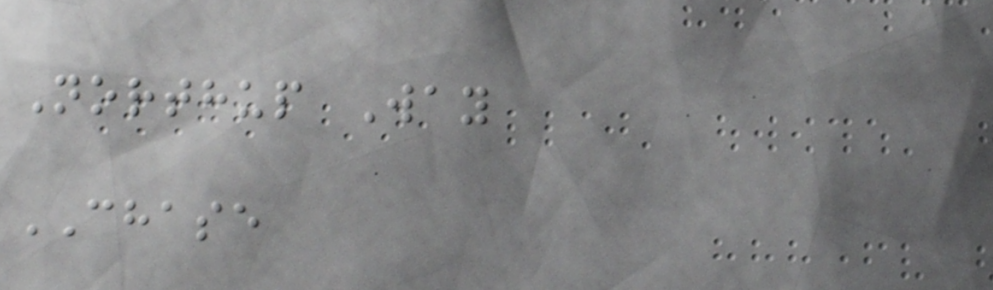Northup Way
CHASE
